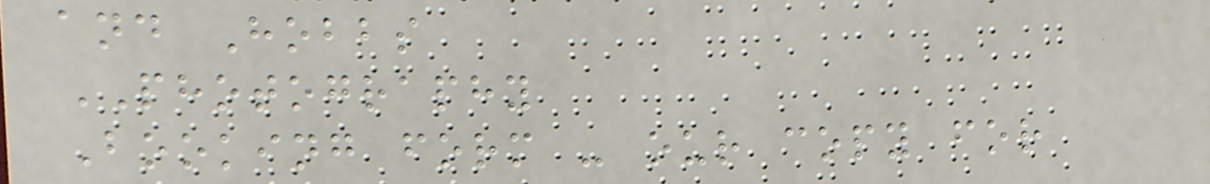and Hobbs
PHOTOGRAPHY
Booking form - our copy for
